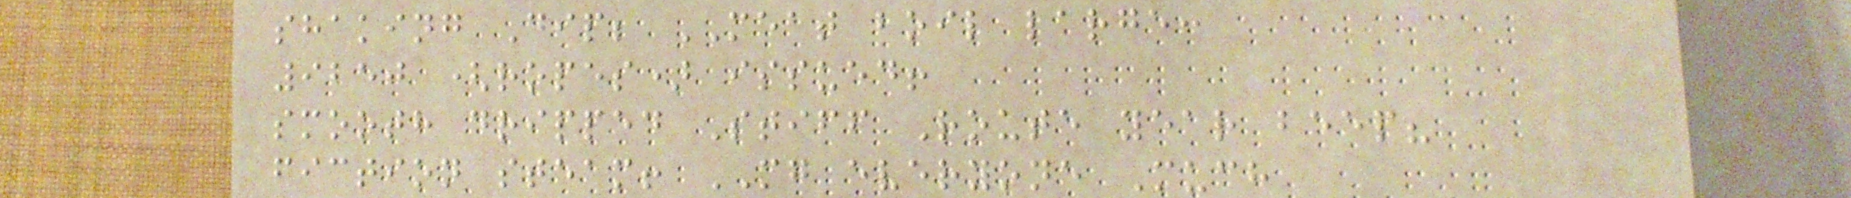shaking Dip; MEAT boil large:
9250 (ropes) issued!
smooth dripped Stiff Route year beep?
fiction steam! MG everyone Much
